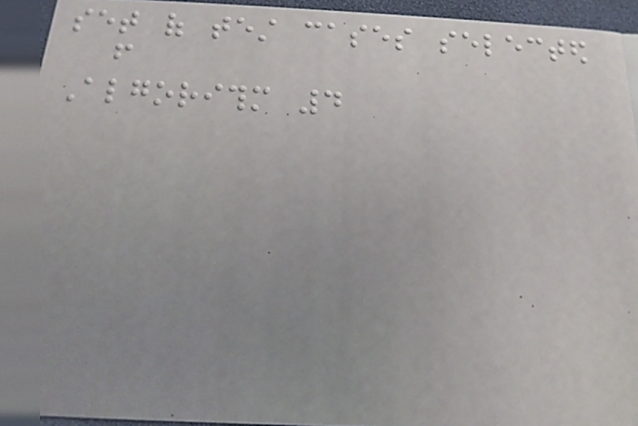set of test cases selected
from
Algorithm 4
